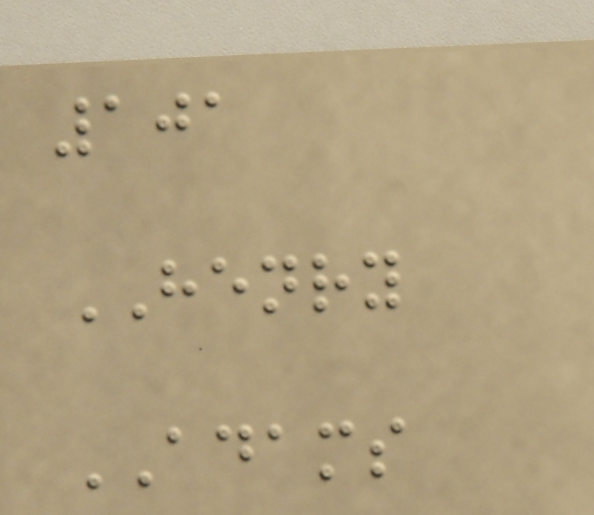101
HENRY
ADAMS
